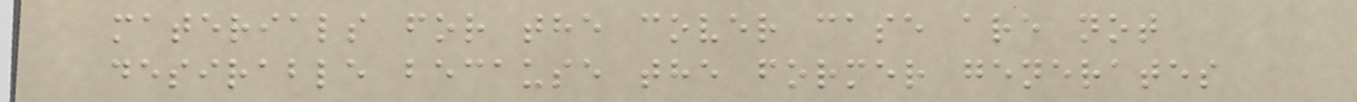materials for the cover case are not
desirable because the former generates
